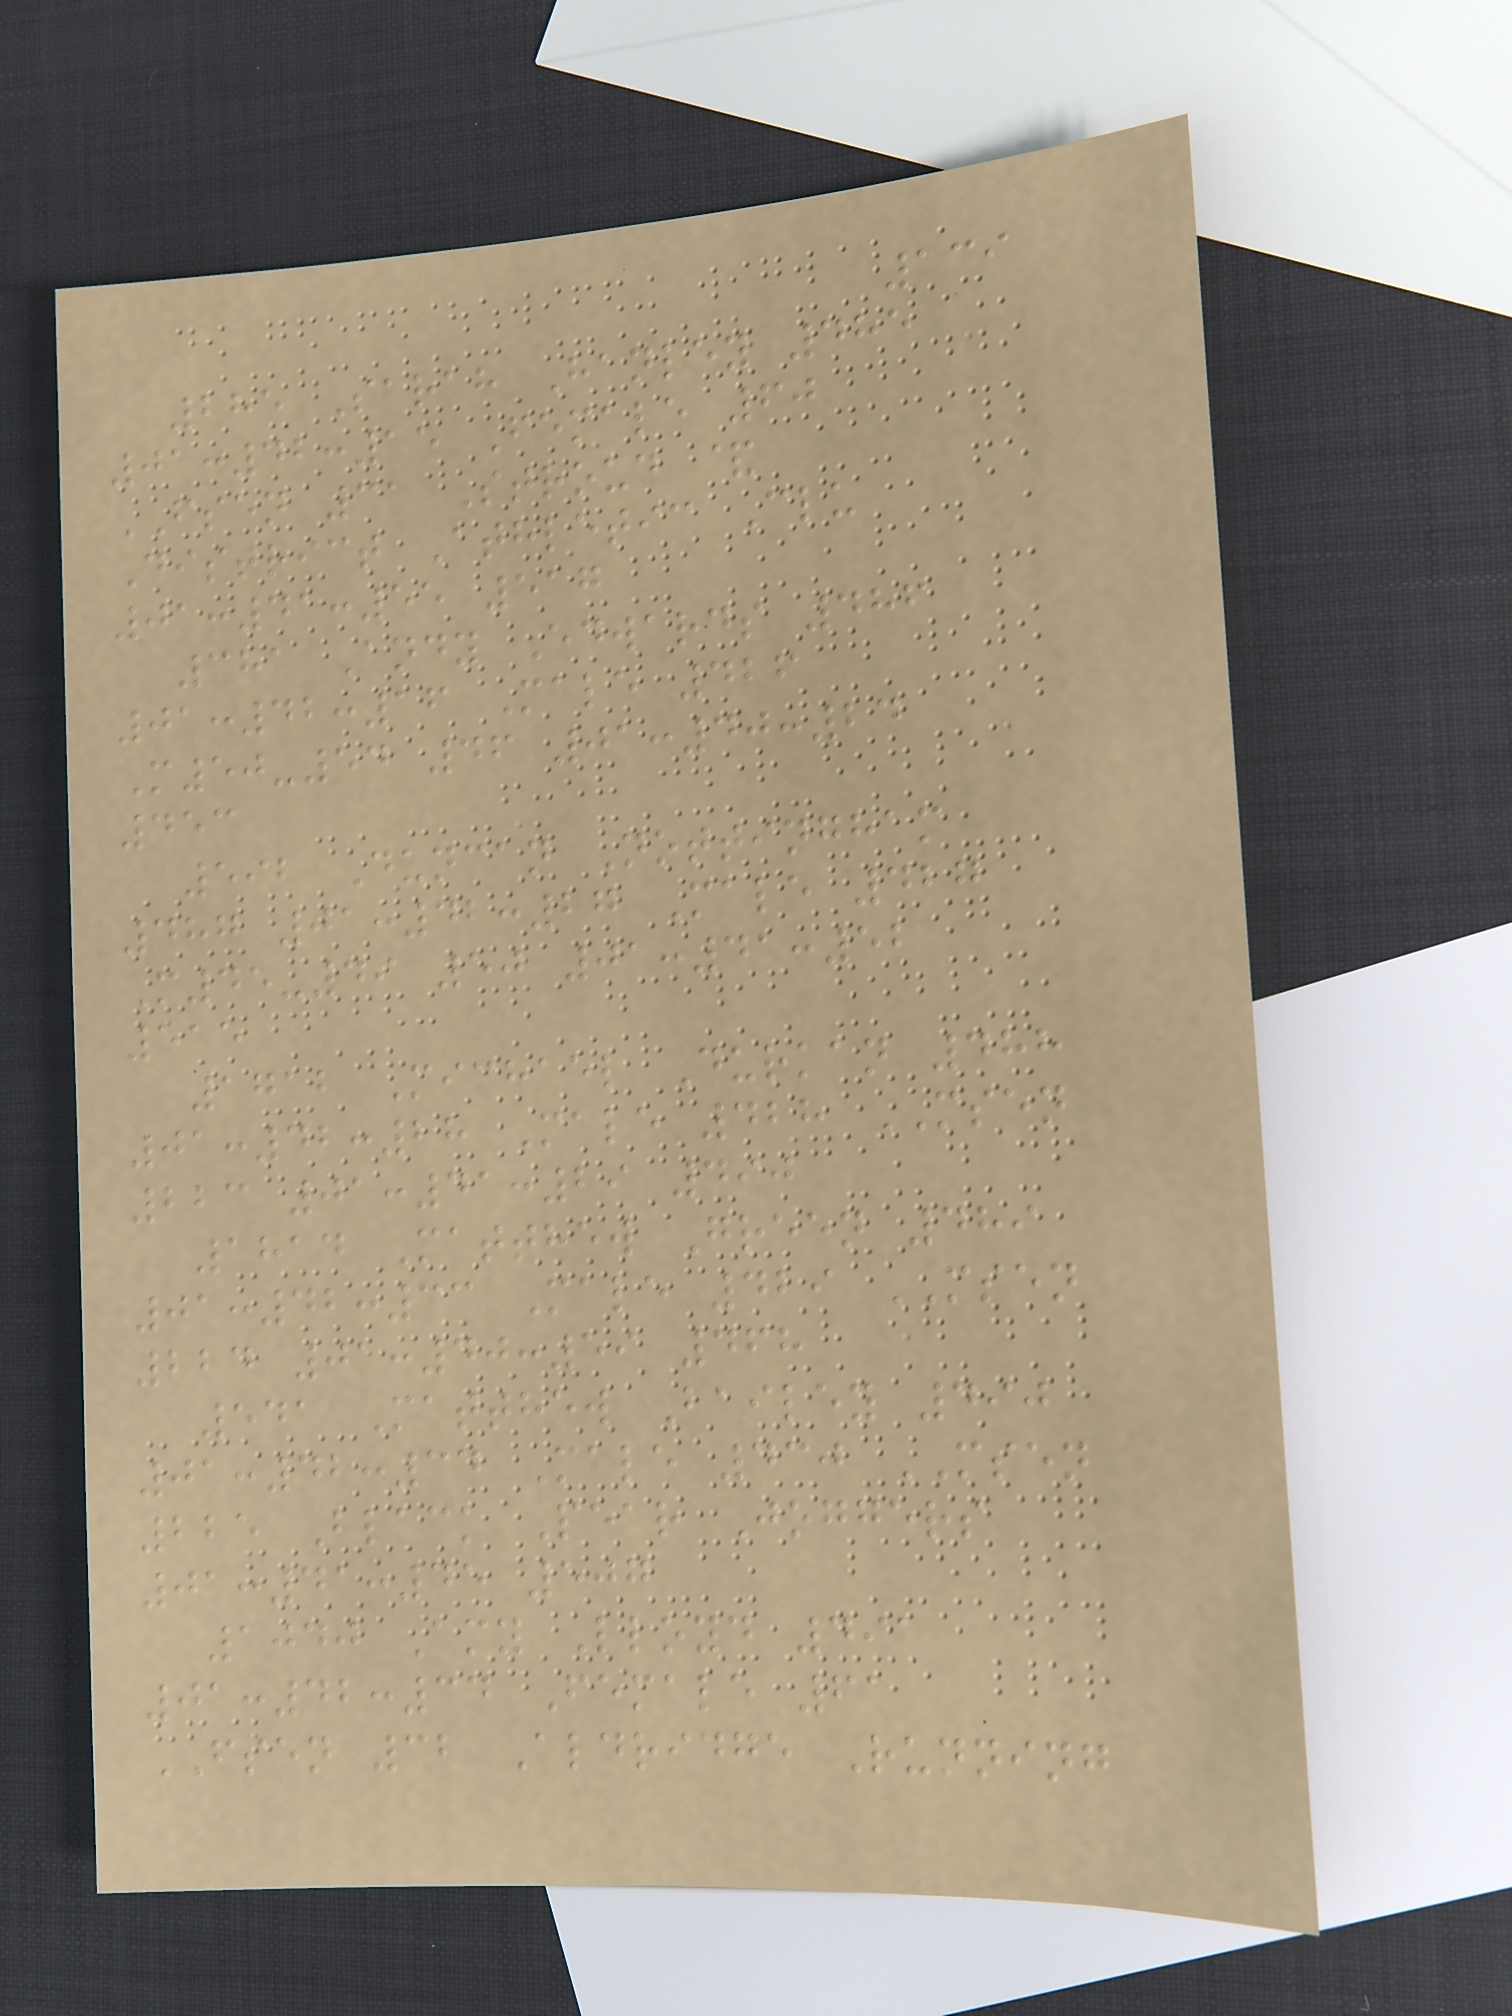139
285 Sarah Hanley 485
01:42:15 Female 60
FSEN 31 Stroud &
District Athletic Clu
01:41:55 517
381 Andy Edwards 486
01:42:16 Male 426
M50-54 46 01:40:24
453
592 Duncan Nottingham
487 01:42:27 Male 427
M45-49 50 01:41:52
515
1712 Michael Durkan 488
01:42:28 Male 428 MSEN
223 01:41:29 490
1814 Matthew Green 489
01:42:33 Male 429 MSEN
224 01:40:59 468
541 Matthew Bailey 490
01:42:34 Male 430 MSEN
225 Black Pear Joggers
01:41:45 507
1040 Amy Lloyd 491
01:42:34 Female 61
FSEN 32 Aldridge Running
